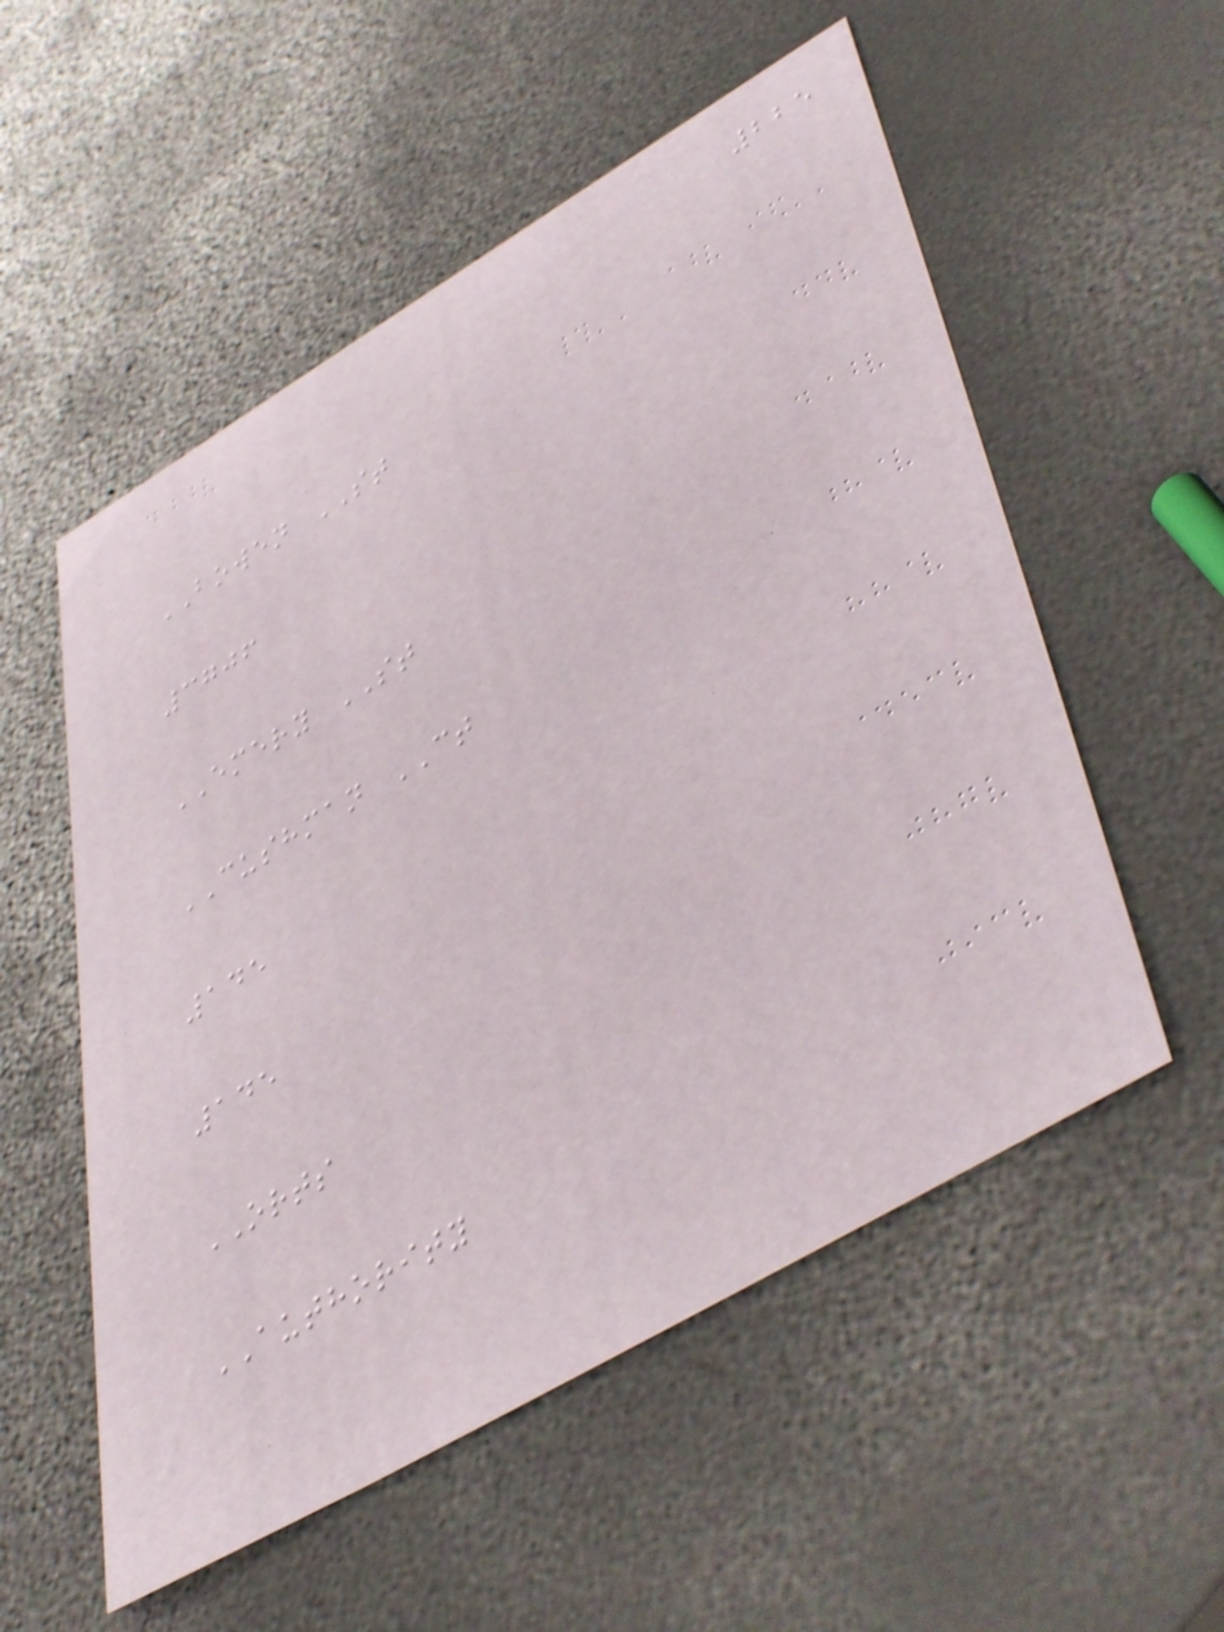225
BOWEN ST
3706
EMERY ST
CUSHMAN CT
145
145
ORTS
AUTHORITY
